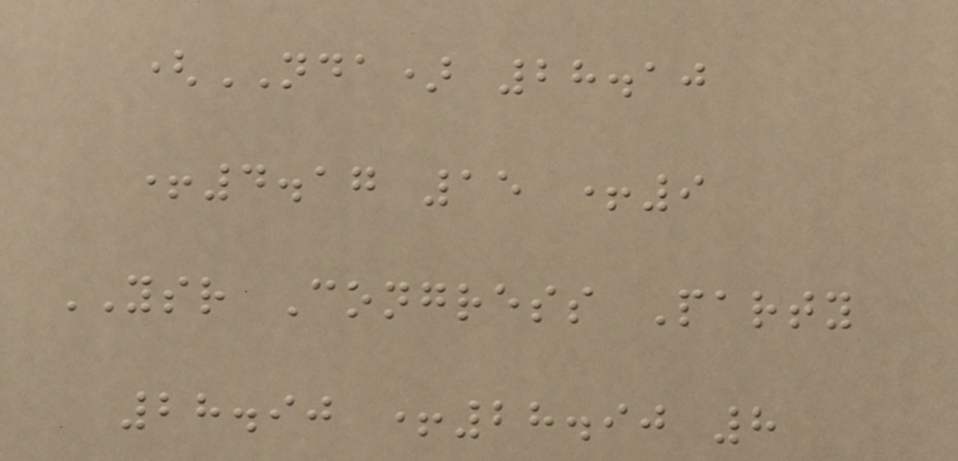(NDA) 28.10
+4.17 15 +9
YSR Congress Party
28.90 +28.90 8
